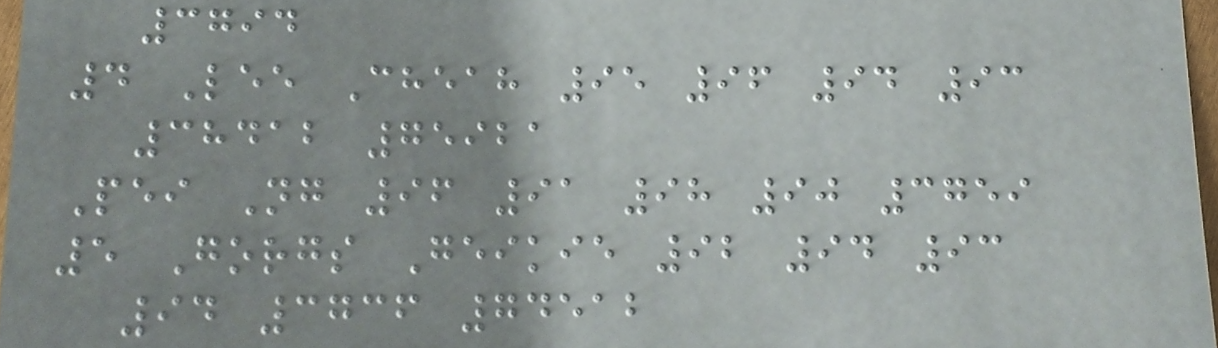3794
4 Lee Cheah 95 96 94 93
38412 75921
Pei Ng 96 91 98 90 3759
5 Gorgs Geikie 92 94 93
94 3736 74512
